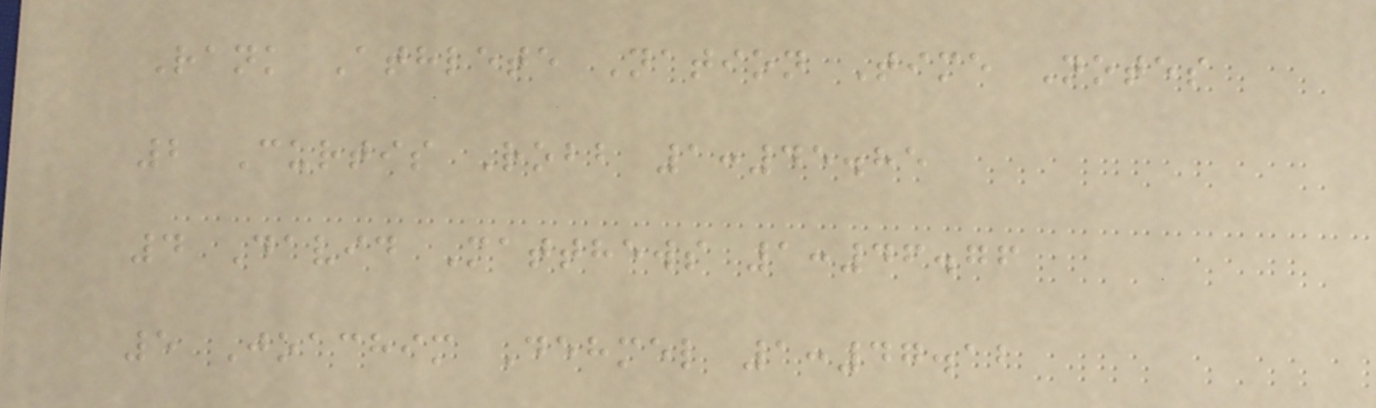Rank Athlete Nation Time Notes
2 Curtis Robb 1:45.85
4 David Matthews 1:46.76
5 Joachim Dehmel 1:47.12
